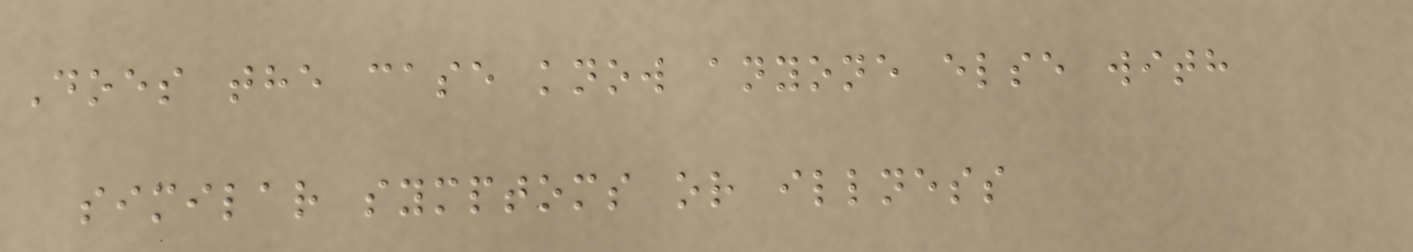Does the case know anyone else with
similar symptoms or illness
